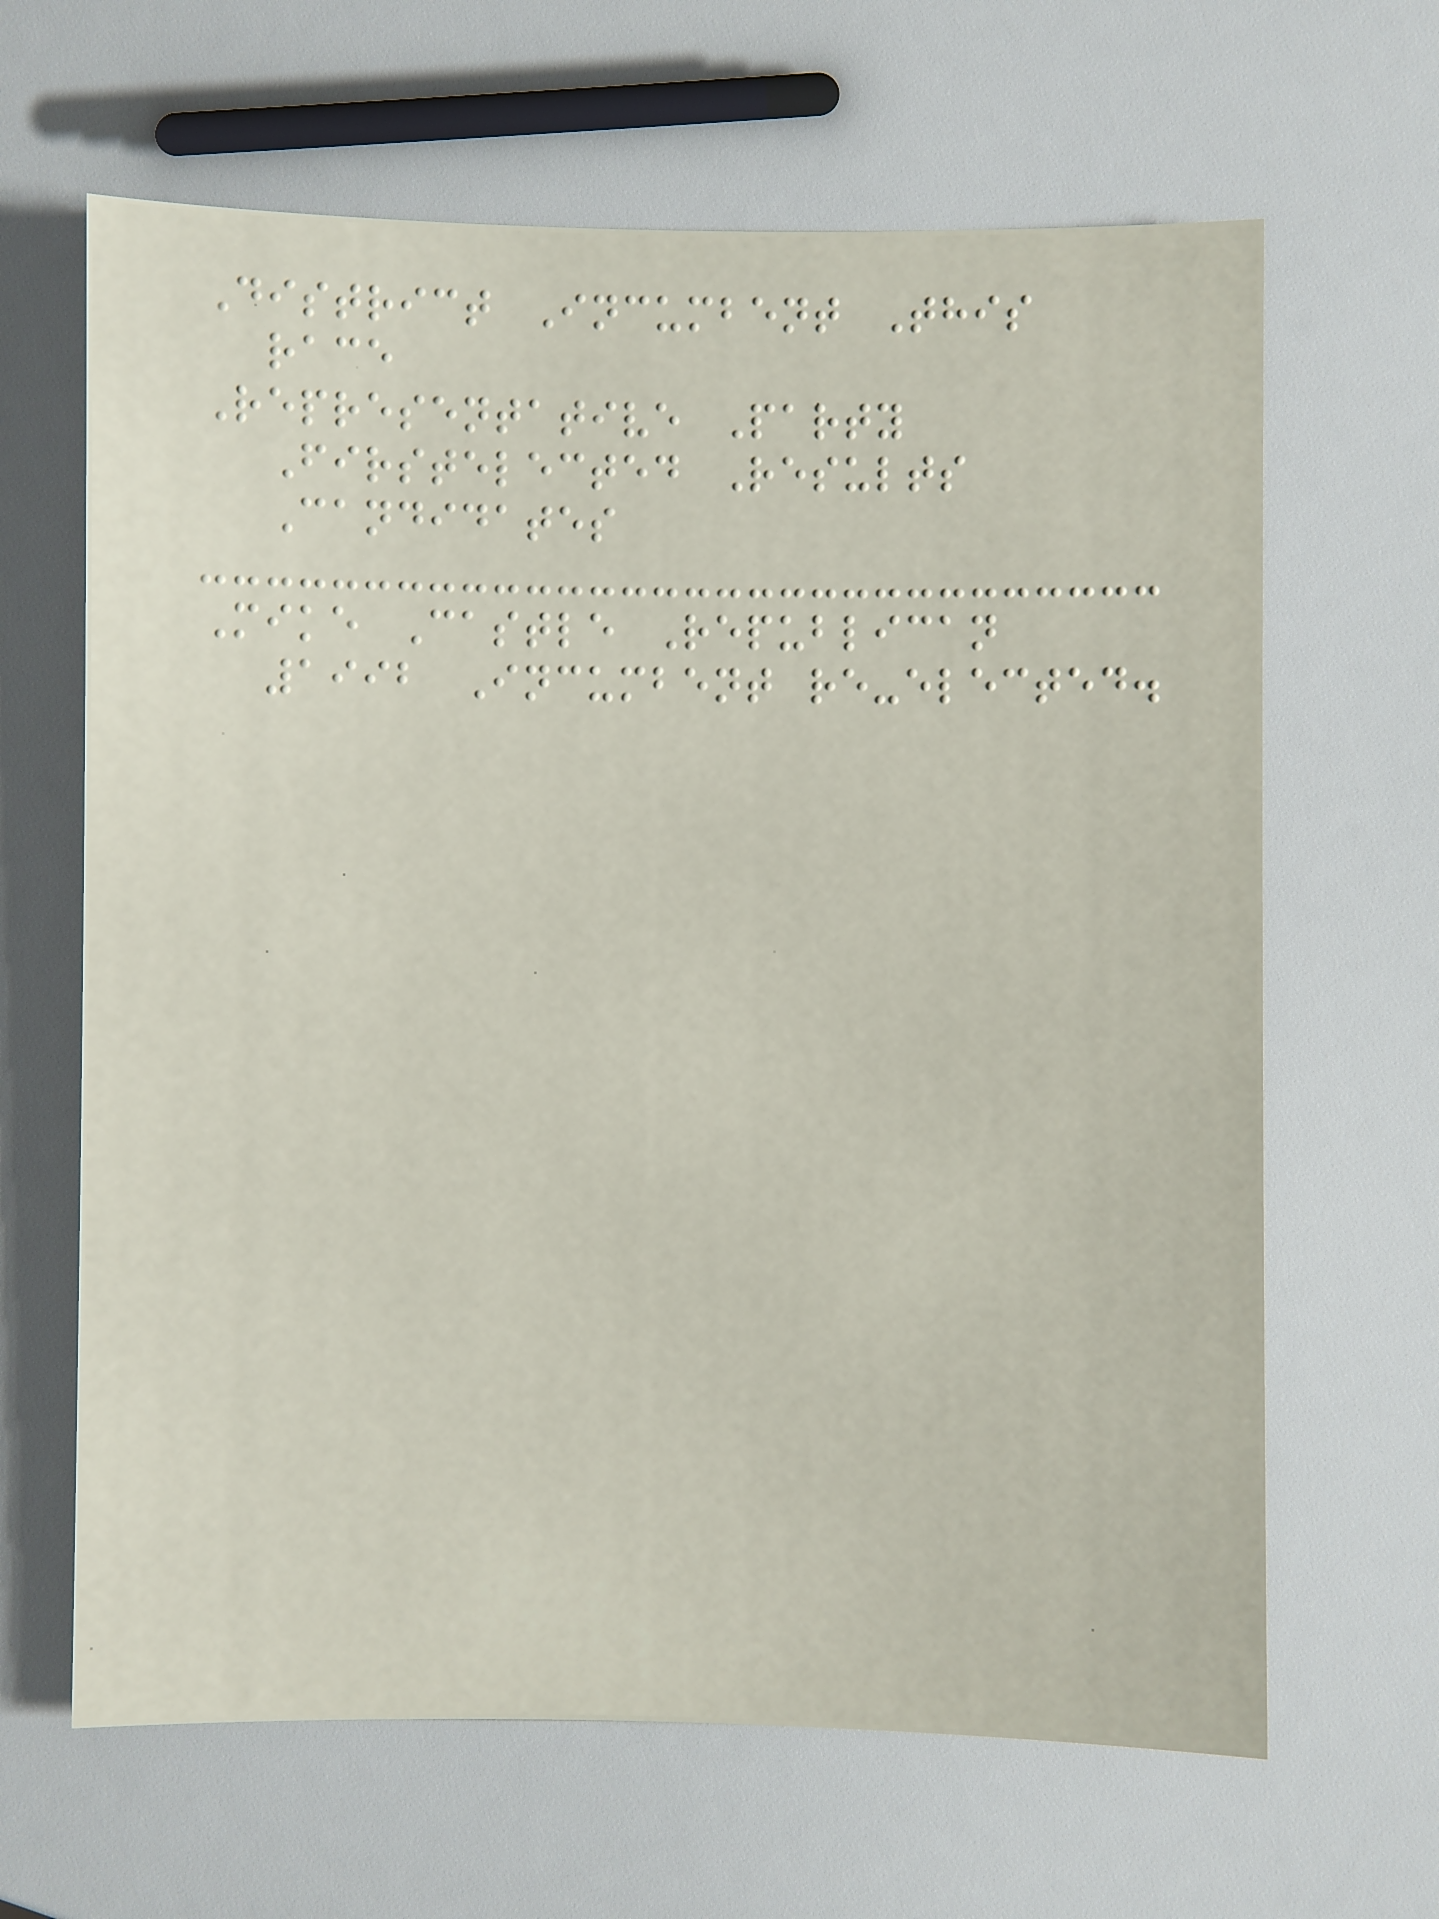District Incumbent This
race
Representative Party
Firstelected Results
Candidates
Mike Castle Republican
1992 Incumbent re-elected.
